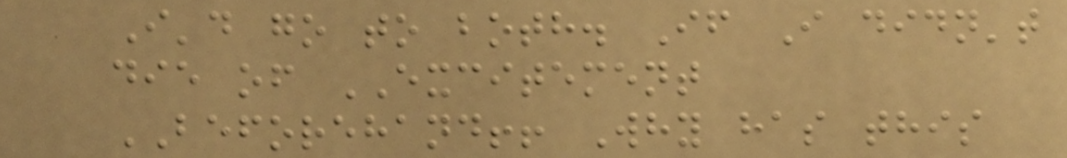I'd go to both. If I didn't
die of EXCITEMENT
BEFOREHAND!! Why has this
